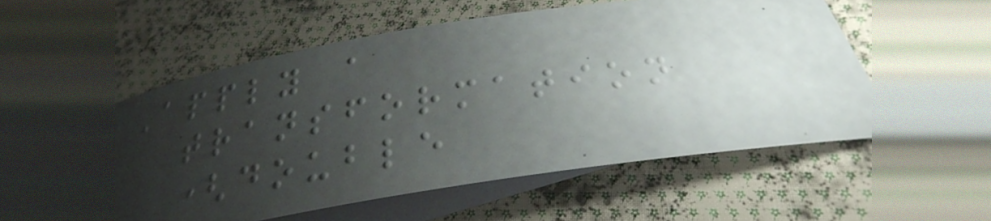Apply a
transformation
(double
